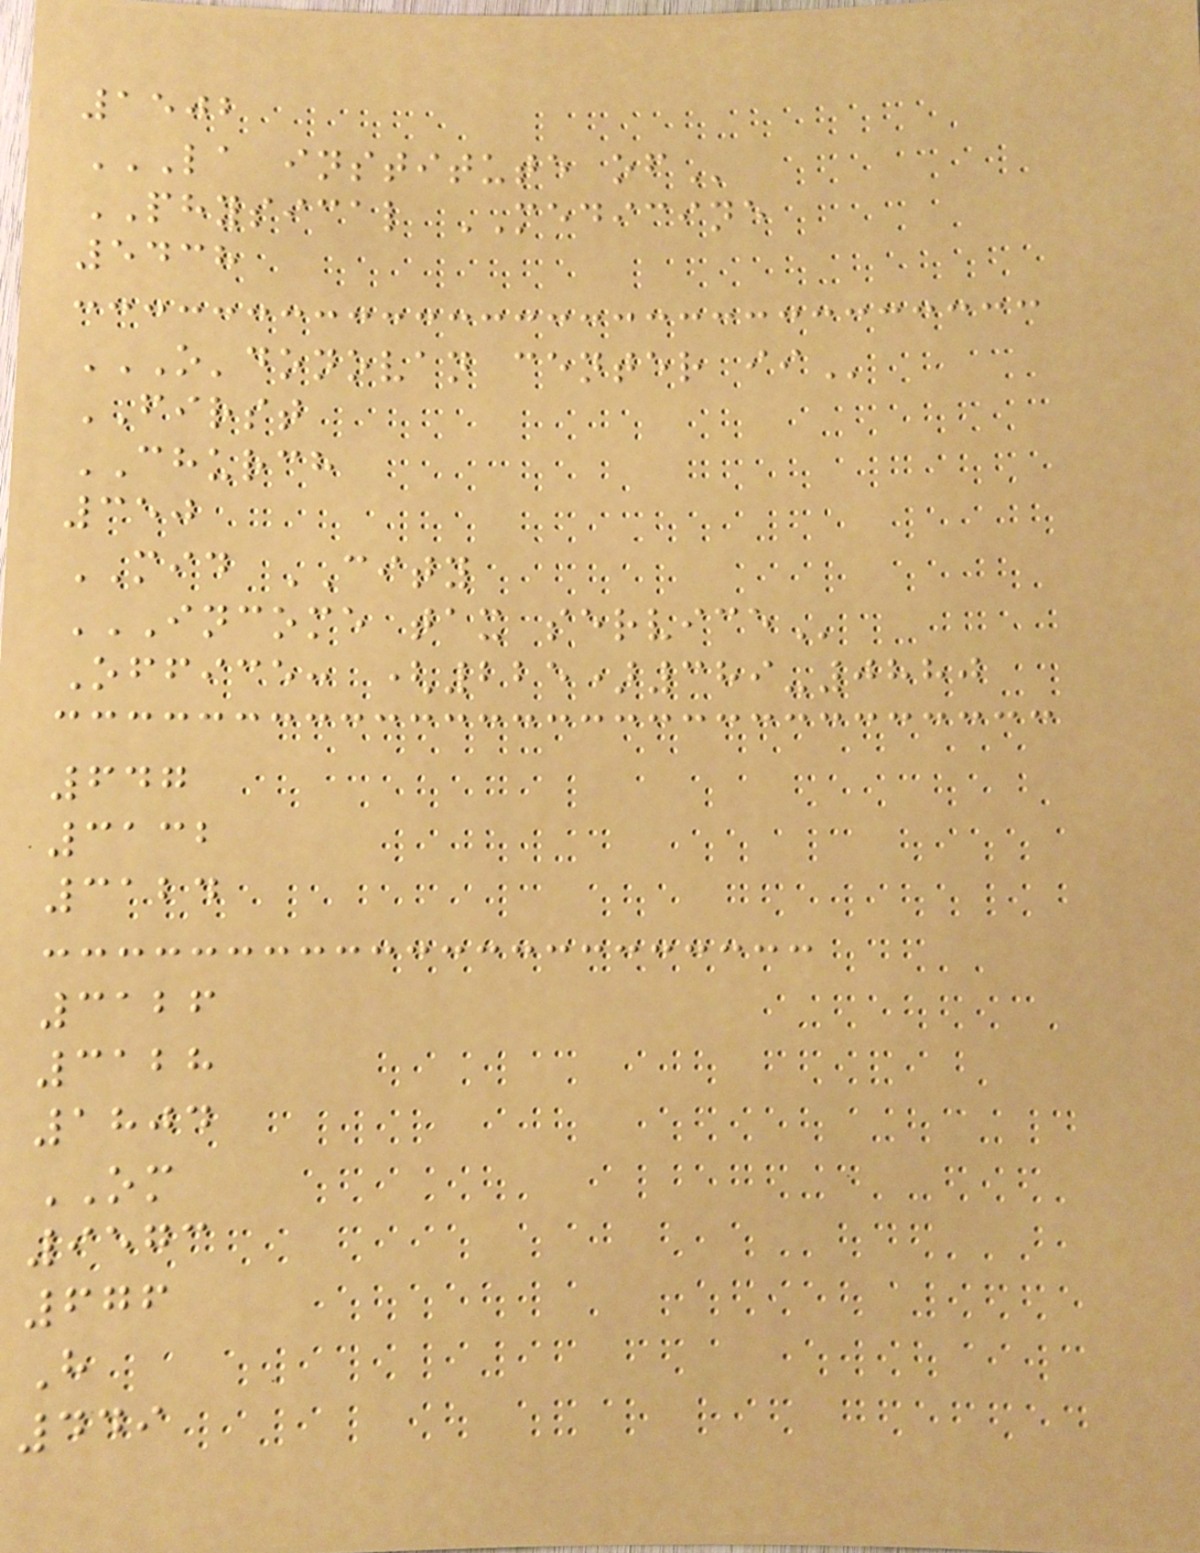1502
LA INSTITUTE OF
PHYSICAL MEDICINE
5438
O'DONOVAN CENTER II
FIRST
CHURCH
350
MID CITY
INCOME TAX SERVICE
Office: (225)389-0880
647
3132
3124
3126
3128
1804
OM
9573
676
H
449
